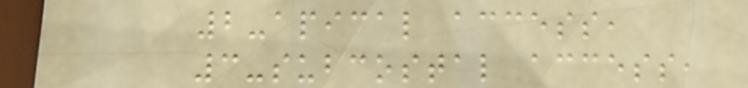2-apical access,
3-subcostal access,
